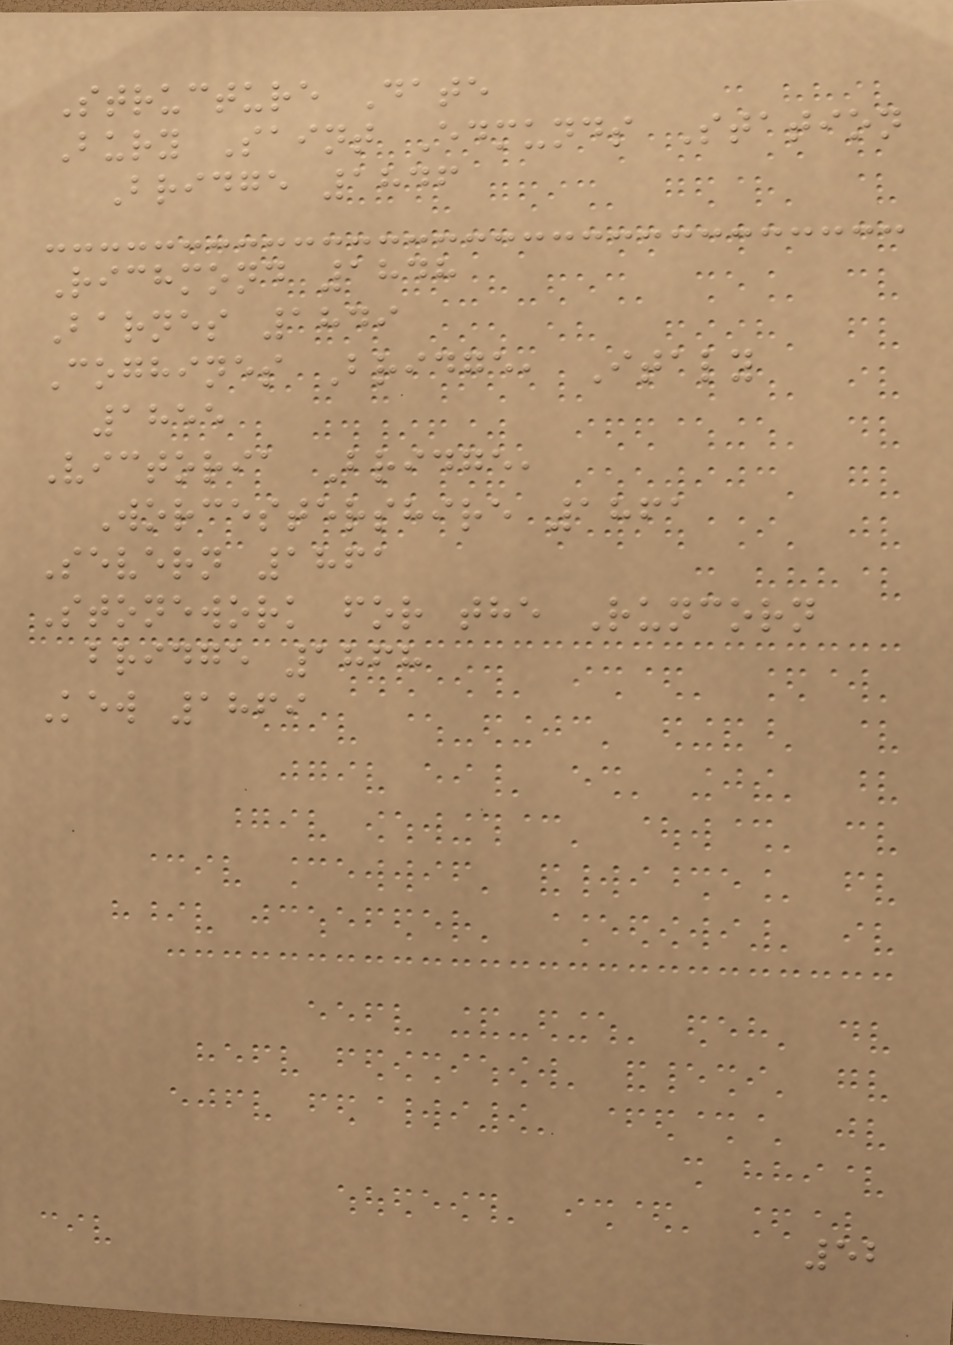Structure Date
Bury Saint Edmunds Station
Bridge 1846
Richmond 1848
Barnes 1849
Coghines Bridge, Italy
1855
Victoria Bridge,
Worcestershire 1861
Severn 1861
Stonework for the Runcorn
bridge 1868
Kew 1869
52
